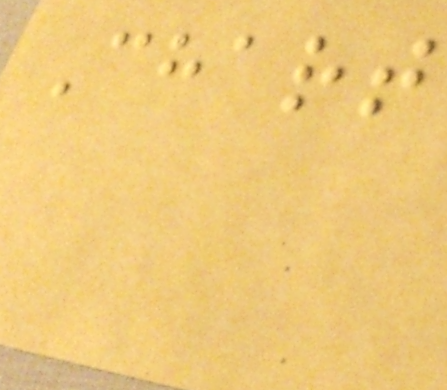Chart
